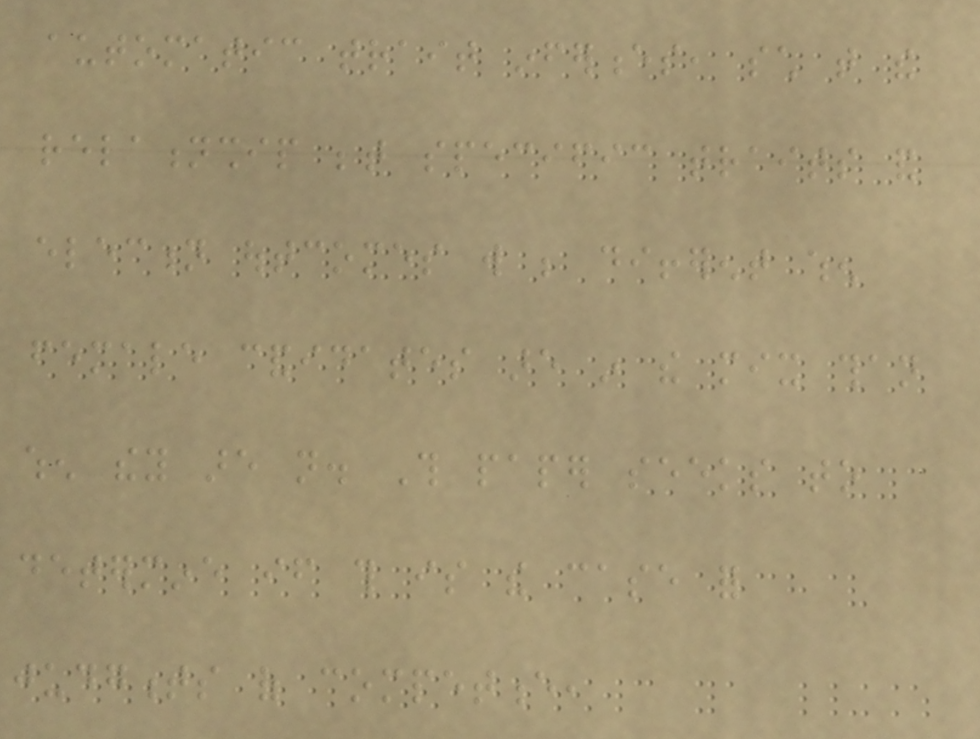automatic trait inferences, such that the
relationship between specific traits and
election outcomes will be different when
female candidates are in the mix than
when they are not. This paper seeks to
determine if this is the case for
judgments of competence,
